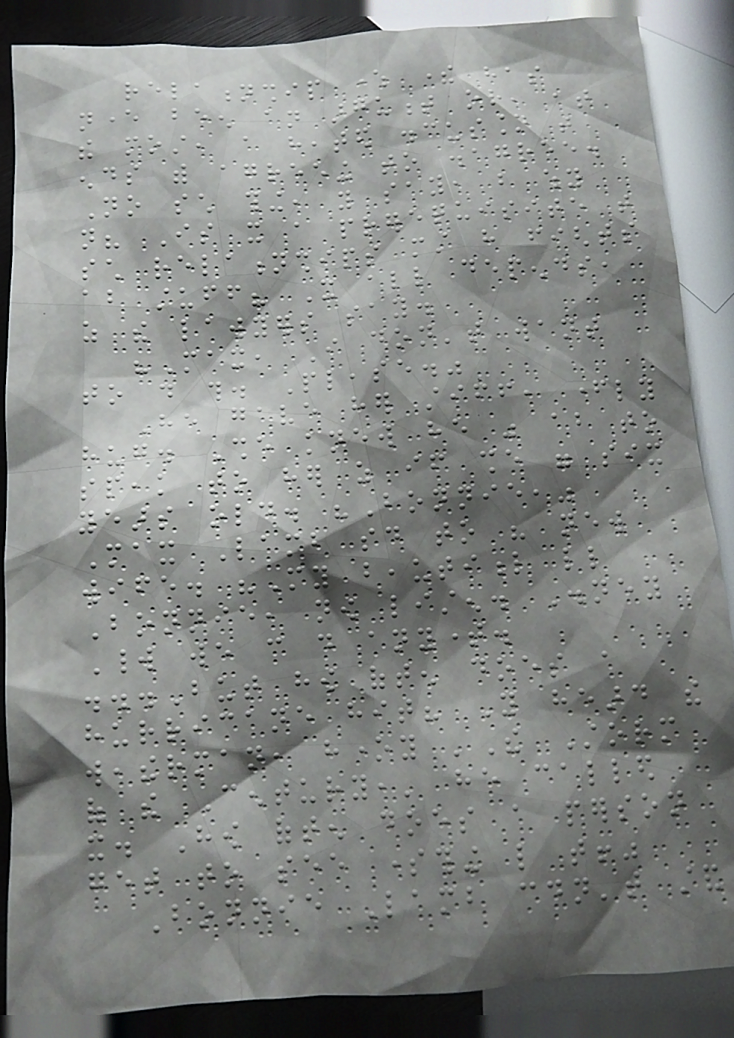relationship where there has
never been an argument or, at
the most, a heated discussion that
ends with agreeing to disagree.
No such thing, you say, but why
not? Is it a prerequisite that
such relationships must have fights
about stuff? It all depends,
as the lawyers say.
"Max, I don't want
to do this. Please."
He gave her stiff, fatherly
hug. She knew he was about to
speak to her as if she were six
years old. "Bonnie,"
Max Lamb said to his new
wife. "My beautiful little
Bonnie, now listen. Disney
World we can do anytime.
...But how often does a
hurricane hit? You heard the
weatherman, honey 'The Storm
of the Century,' he called
it. How often does a person
get to see something like that!"
Bonnie Lamb couldn't stand
